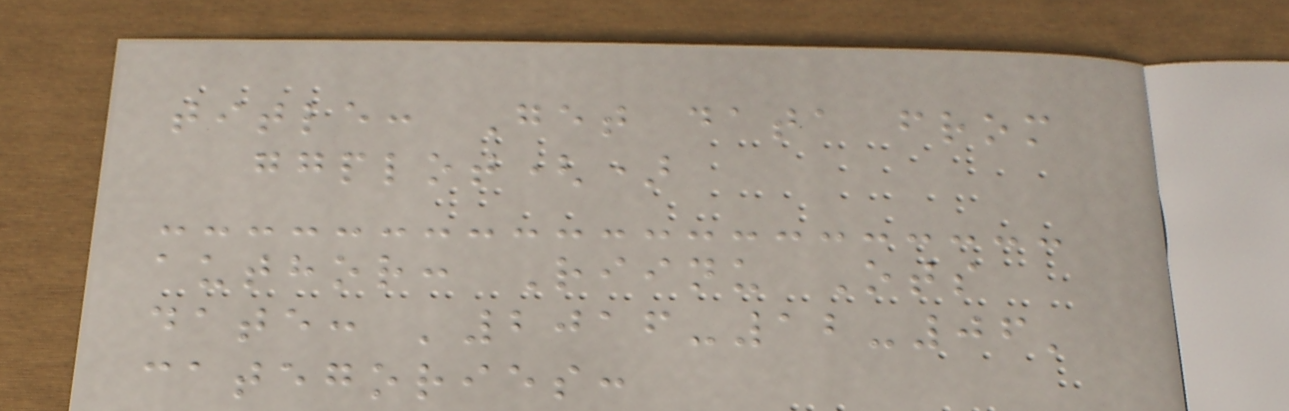title: Get data from
ggplot()
author: Riinu Ots
date: '2016-12-06'
categories:
